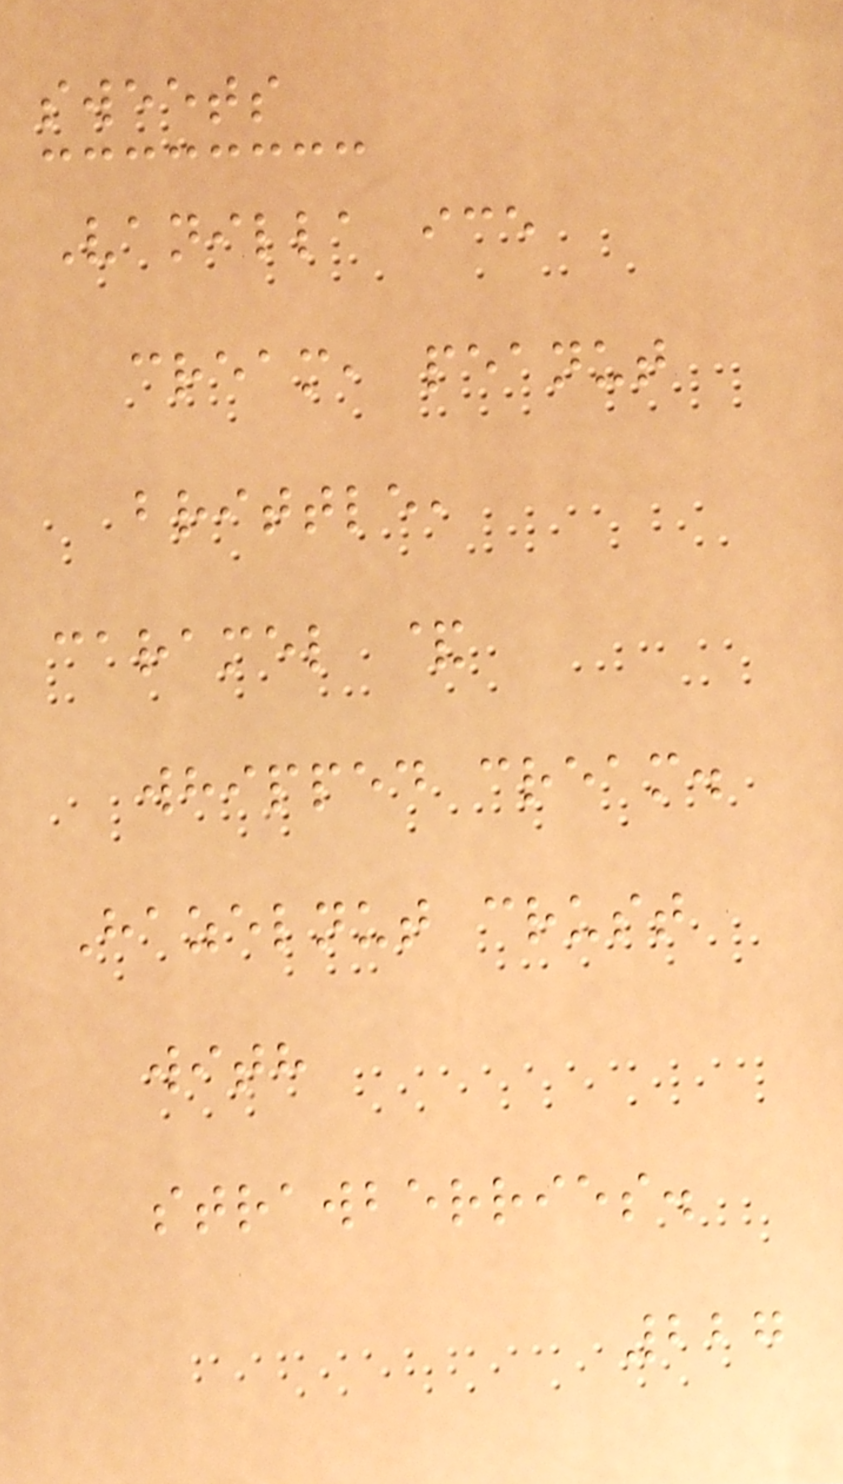sweets
Vanilla ice
cream, peanut
brittle,
caramel &
whipped cream.
Hazelnut crust
with
strawberries.
227
